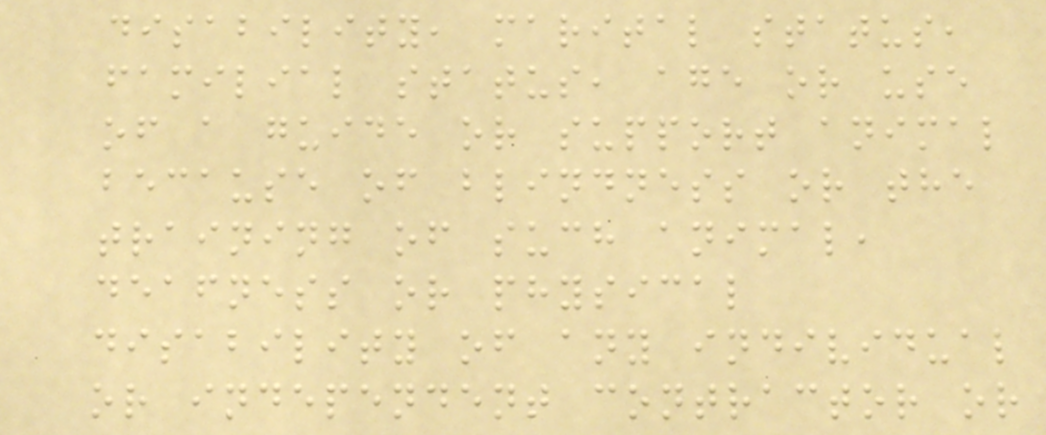disability, marital status,
familial status, age or use
of a guide or support animal
because of blindness or the
training of such animal,
deafness or physical
disability of any individual
or independent contractor or
